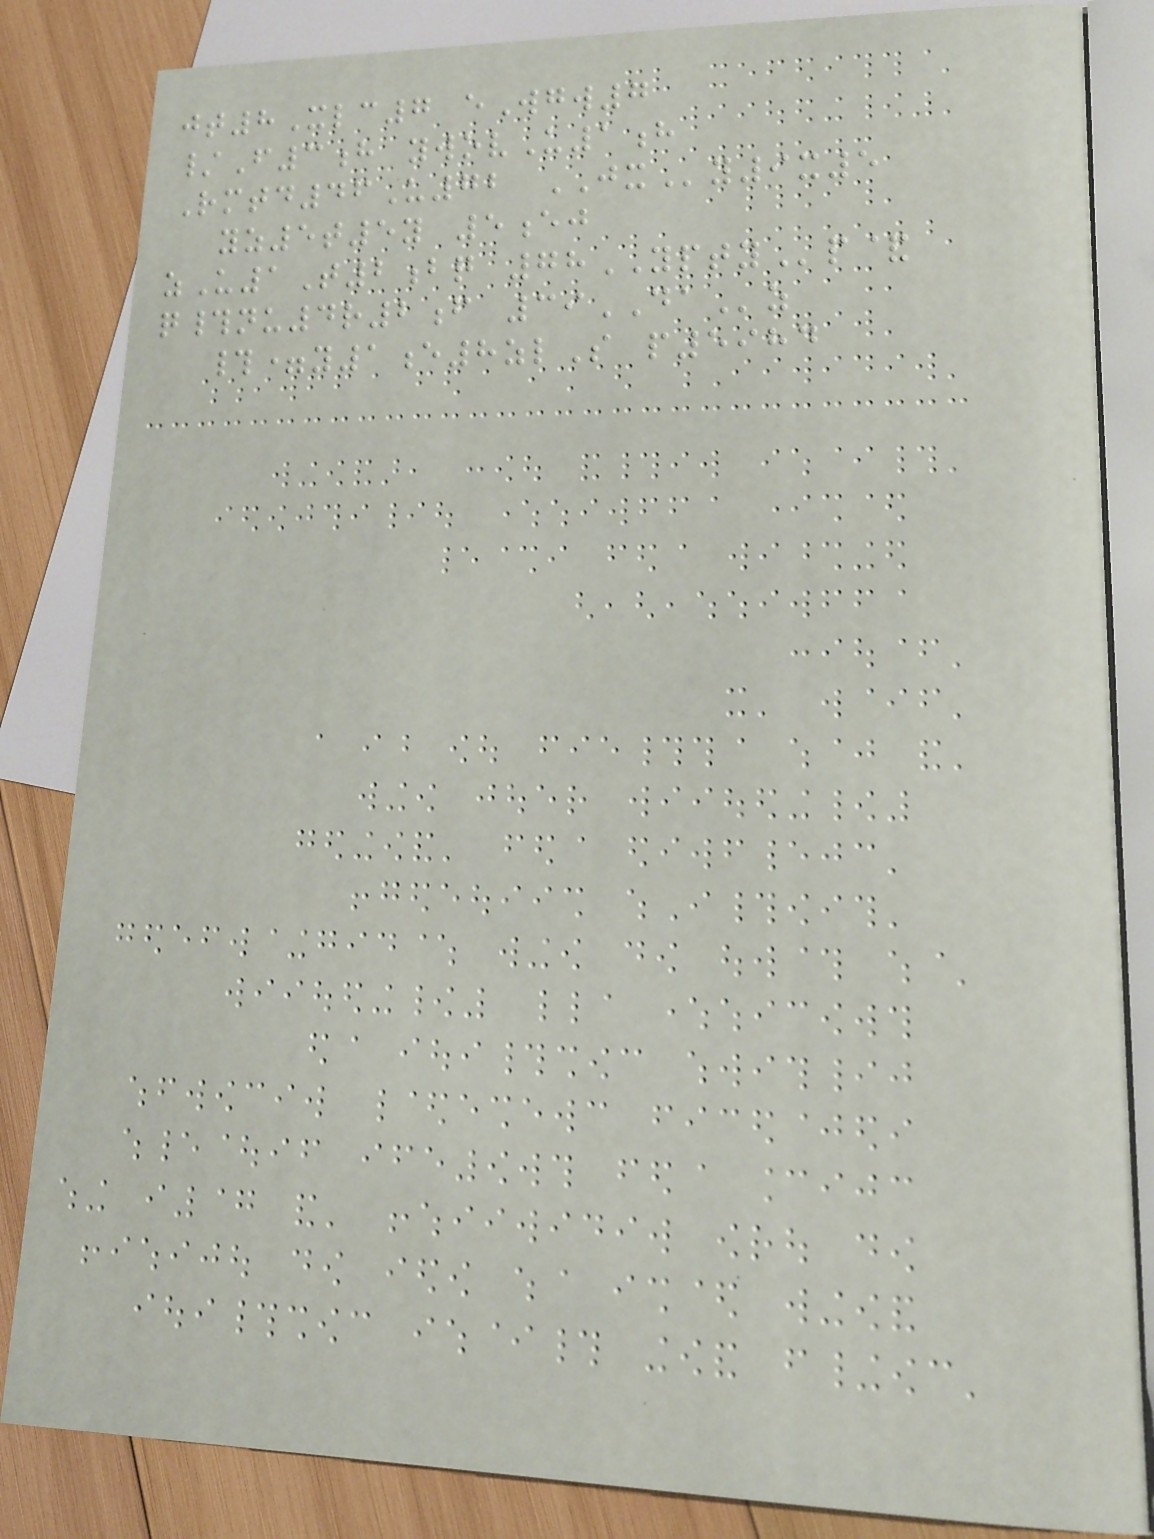jt8Xlc7 eWgw7
/F3h ywovU1h
Rmtd46U72 JXy9x5
yz5t5y 5ej
zU1T2bq 78YPTYp&
q#nu4r2f 39DAz
#=y1e8zlS p5984
